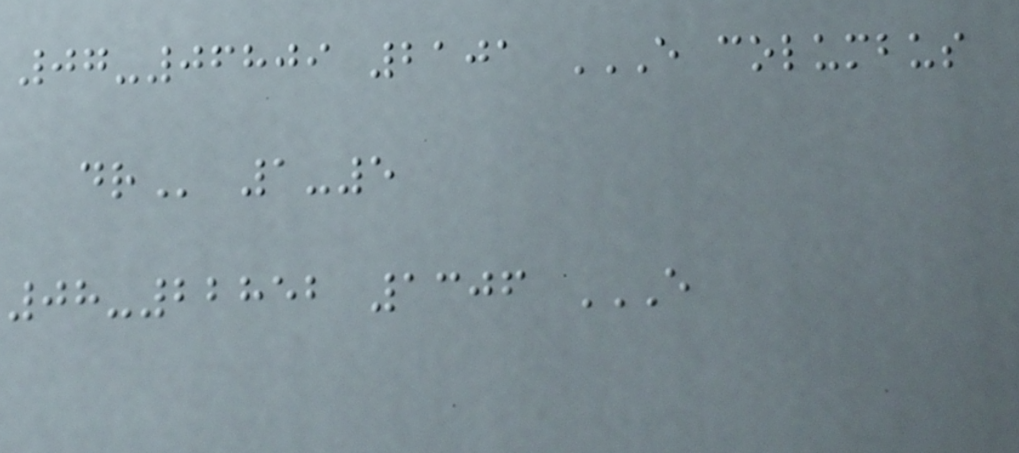07-06809 2101 E COLUMBUS
DR 1-5
08-22852 1306 E
